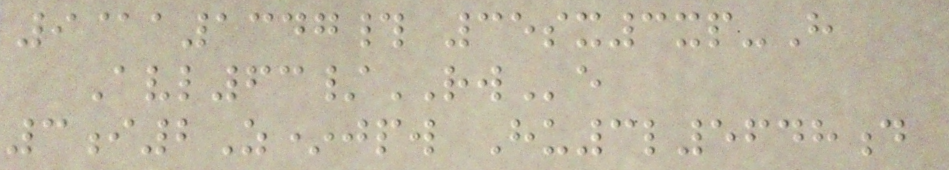9@a1347# 35sx3xp-H
Avl63/RWe
3i2Z*jpw Hu3l5648d
